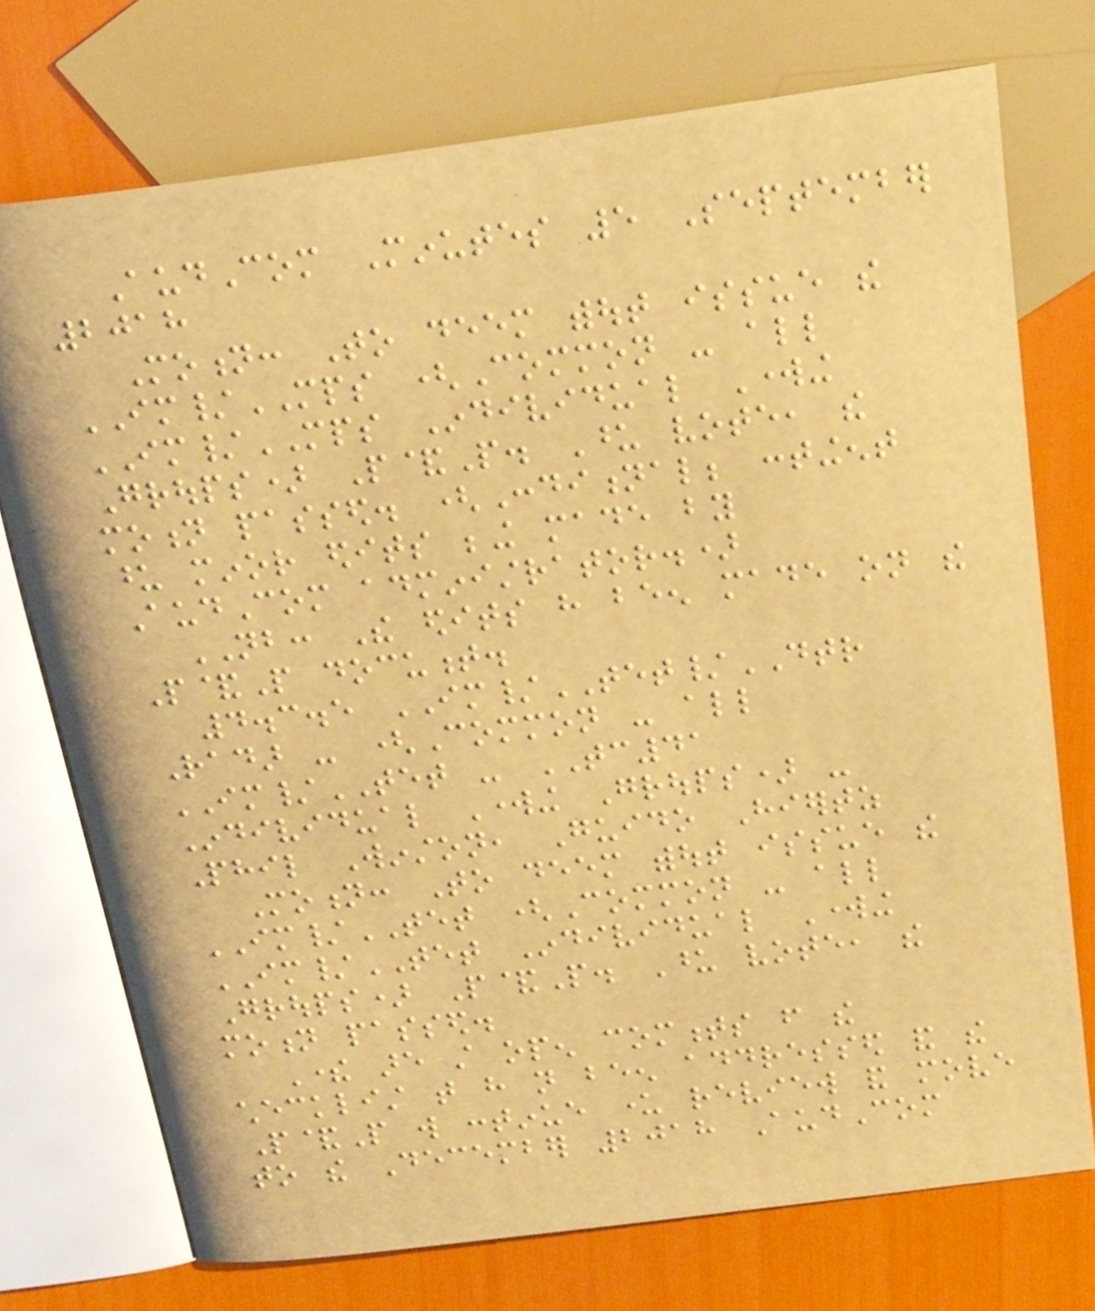AudCom Minutes 5 September
2018
Motion: To deem without issue the
IM/MPS (Common - all
IM/MPS Individual Working
Groups) P&P. Upon vote, the
motion passed. (Conditional; contingent
upon minor edits being made by
AudCom administrator.)
NB: The edits have been made on the
P&P document.
4.3.5 IM/TET/DTR
Radar - (Common - all
IM/TET - TC41
Individual Working Groups) -
Phil Winston, Guido Hiertz
Motion: To deem without issue the
IM/TET (Common - all
IM/TET Individual Working
Groups) P&P. Upon vote, the
motion passed.
There are still open comments from the
checklist that have not been addressed and the
P&P will continue under review and move
to the December 2018 AudCom
